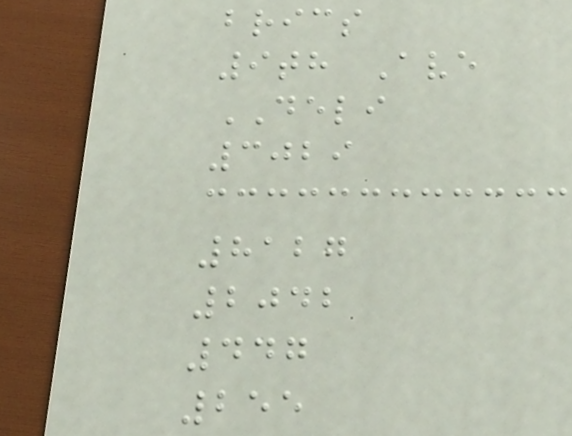brics
9th Ave
DELI
3029
8127
2042
447
255
